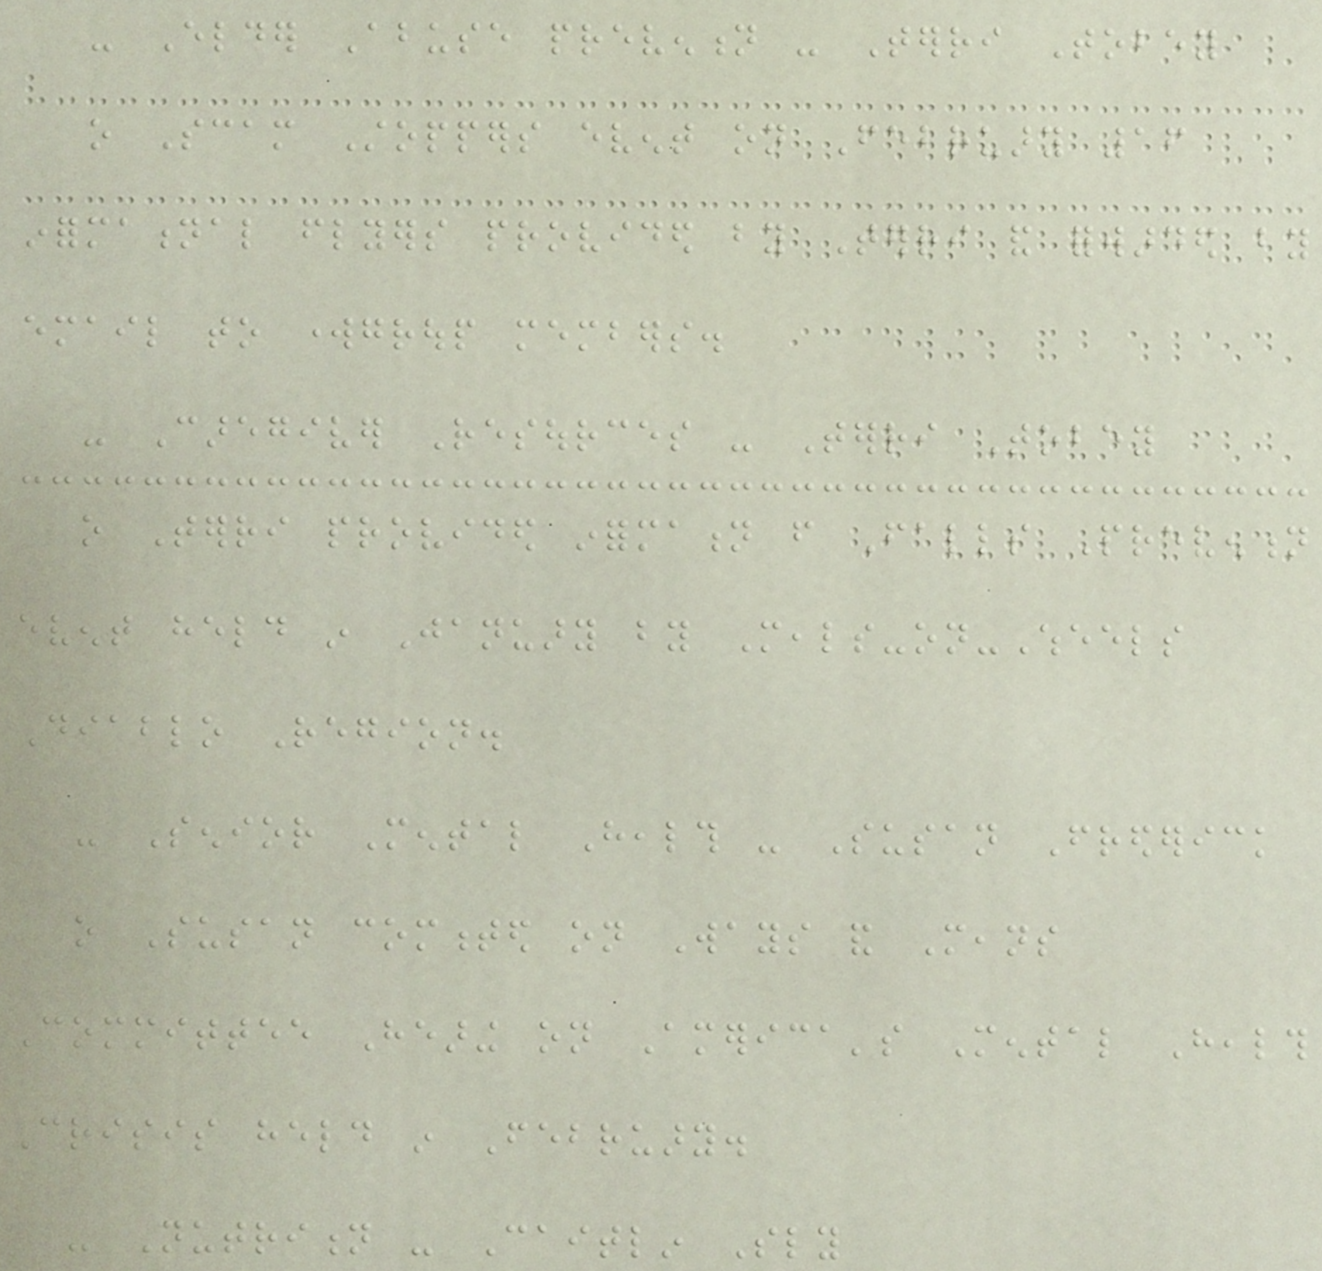- Elder Abuse prevention - Terri Tobey
o Scam Stoppers event on February 16
informational flyers provided by Terri and forwarded by
email to workgroup members.
- Caregiver Resources - Terri Tobey
o Terri provided information from Falls Prevention
event held in January by Meals-on-Wheels
Diablo Region.
- Senior Mental Health - Susan Frederick
o Susan commented on Ways and Means
Committee Hearing on America's Mental Health
Crisis held in February.
- Nutrition - Caitlin Sly
